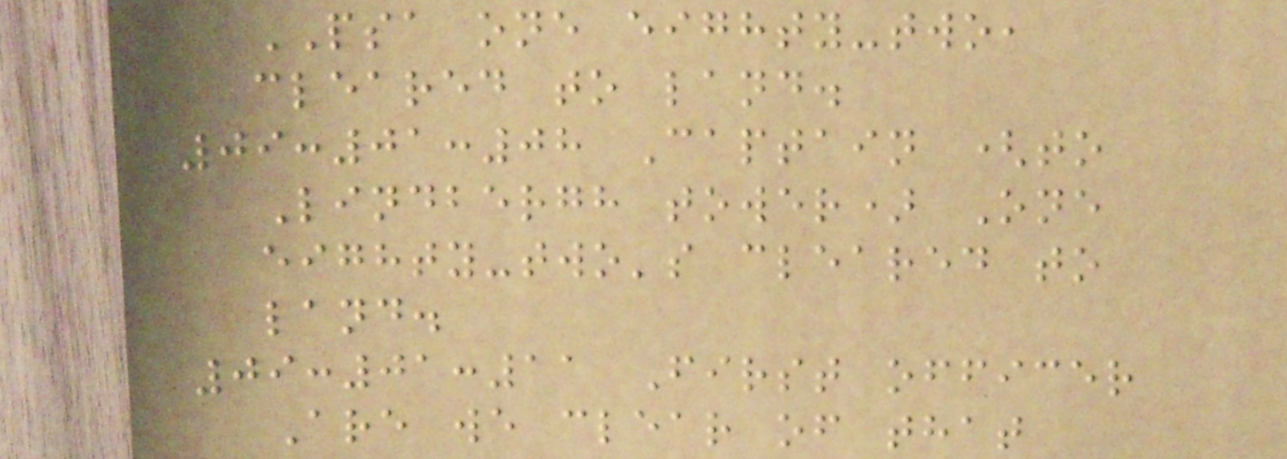PSA one eighty-two,
cleared to land.
09:01:08 Captain (to
Lindbergh tower) One
eighty-two's cleared to
land.
09:01:11 First officer
Are we clear of that
